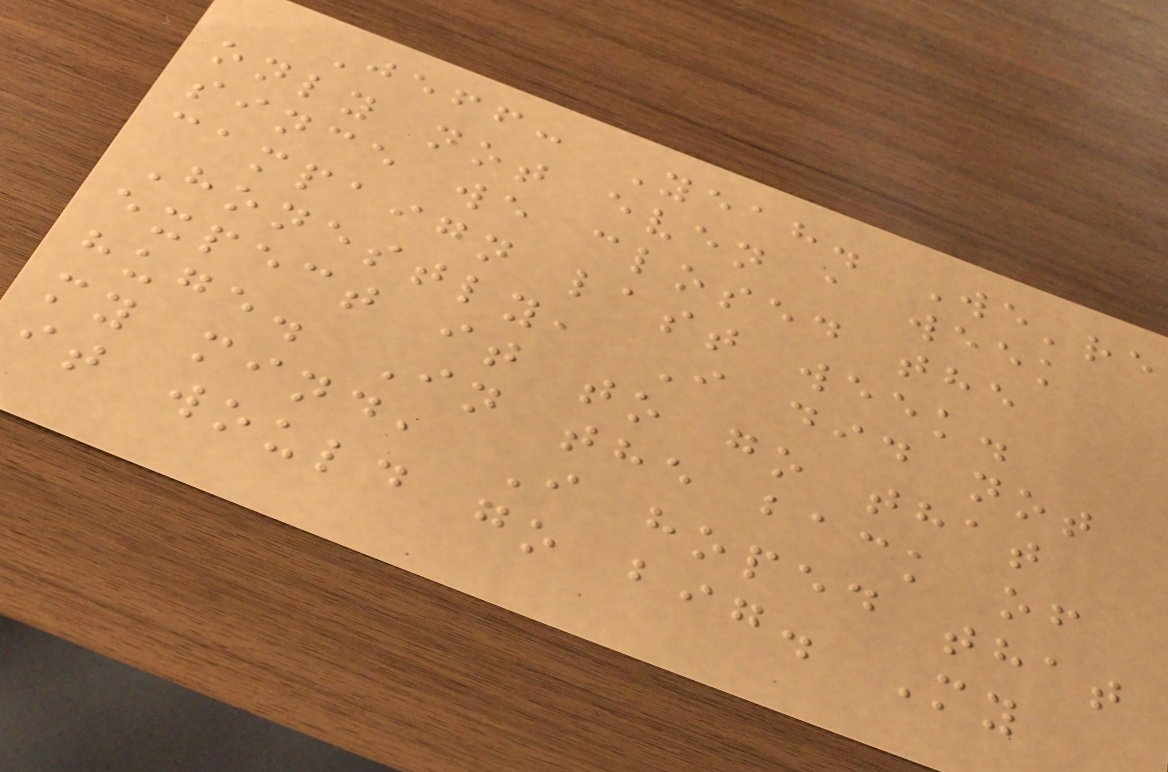Jeff: Yeah. We're
only not even a week
since we closed the
campaign last week.
Honestly, I did not
expect it to go that
huge. In the back of
my mind, I hoped that
it would go big. My
